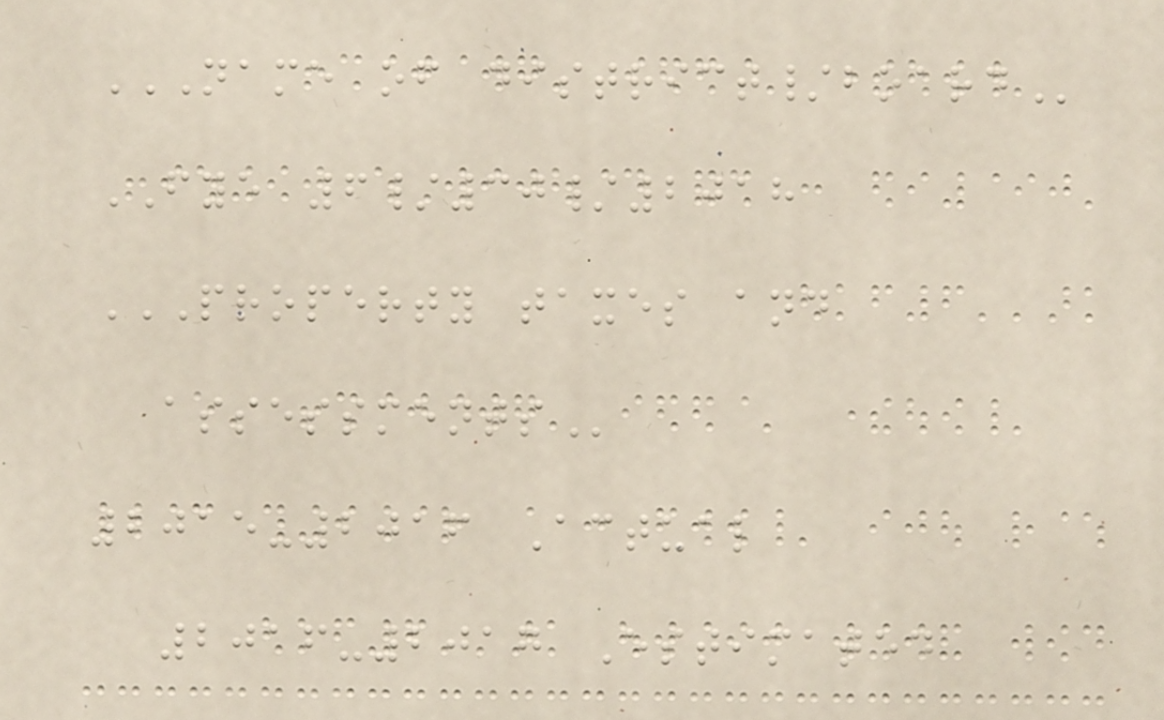NAME OF DISTRICT/BOARD
FYE 6/30/2018
PROPERTY TAXES AND
ASSESSMENTS
2015-2016 Actual
2016-2017 Estimated
